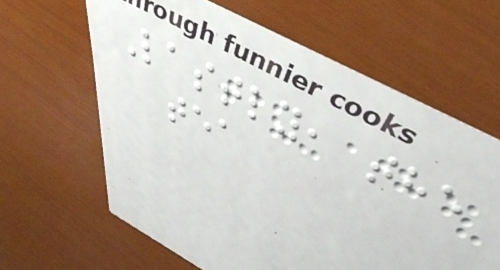Lastly, the
tea
